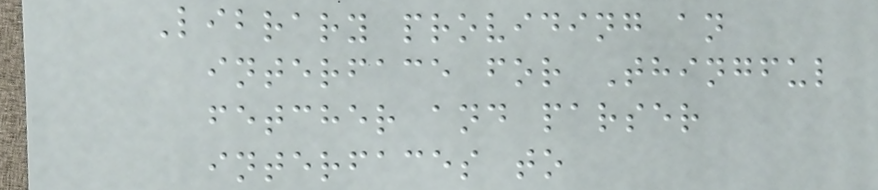Library providing an
interface for Thingful
fetcher and parser
interfaces to
